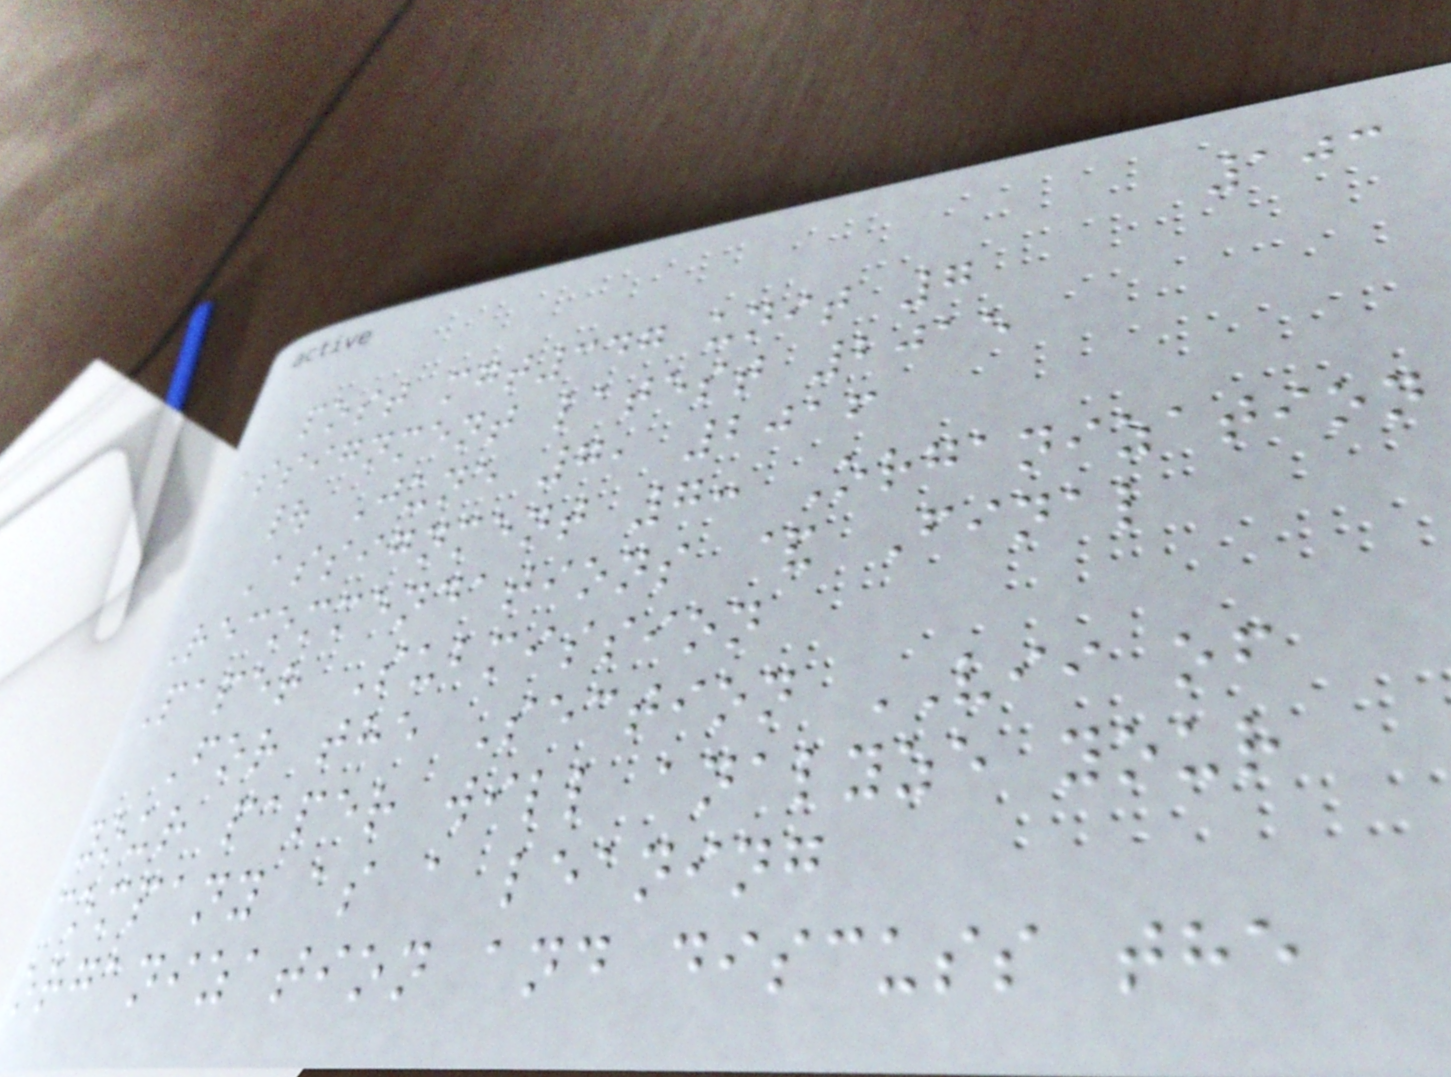103
post mgt347 unit 7
assignment latest 2015
| June 7, 2016
Assignment 7: Organization
Recommendations & Final
Paper Submission
For the Section VII of
your paper will analyze your
company as a leaning
organization and discuss the
